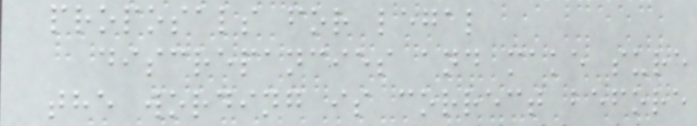proposals for legal
discrepancies and make sure
the wording is correct before
